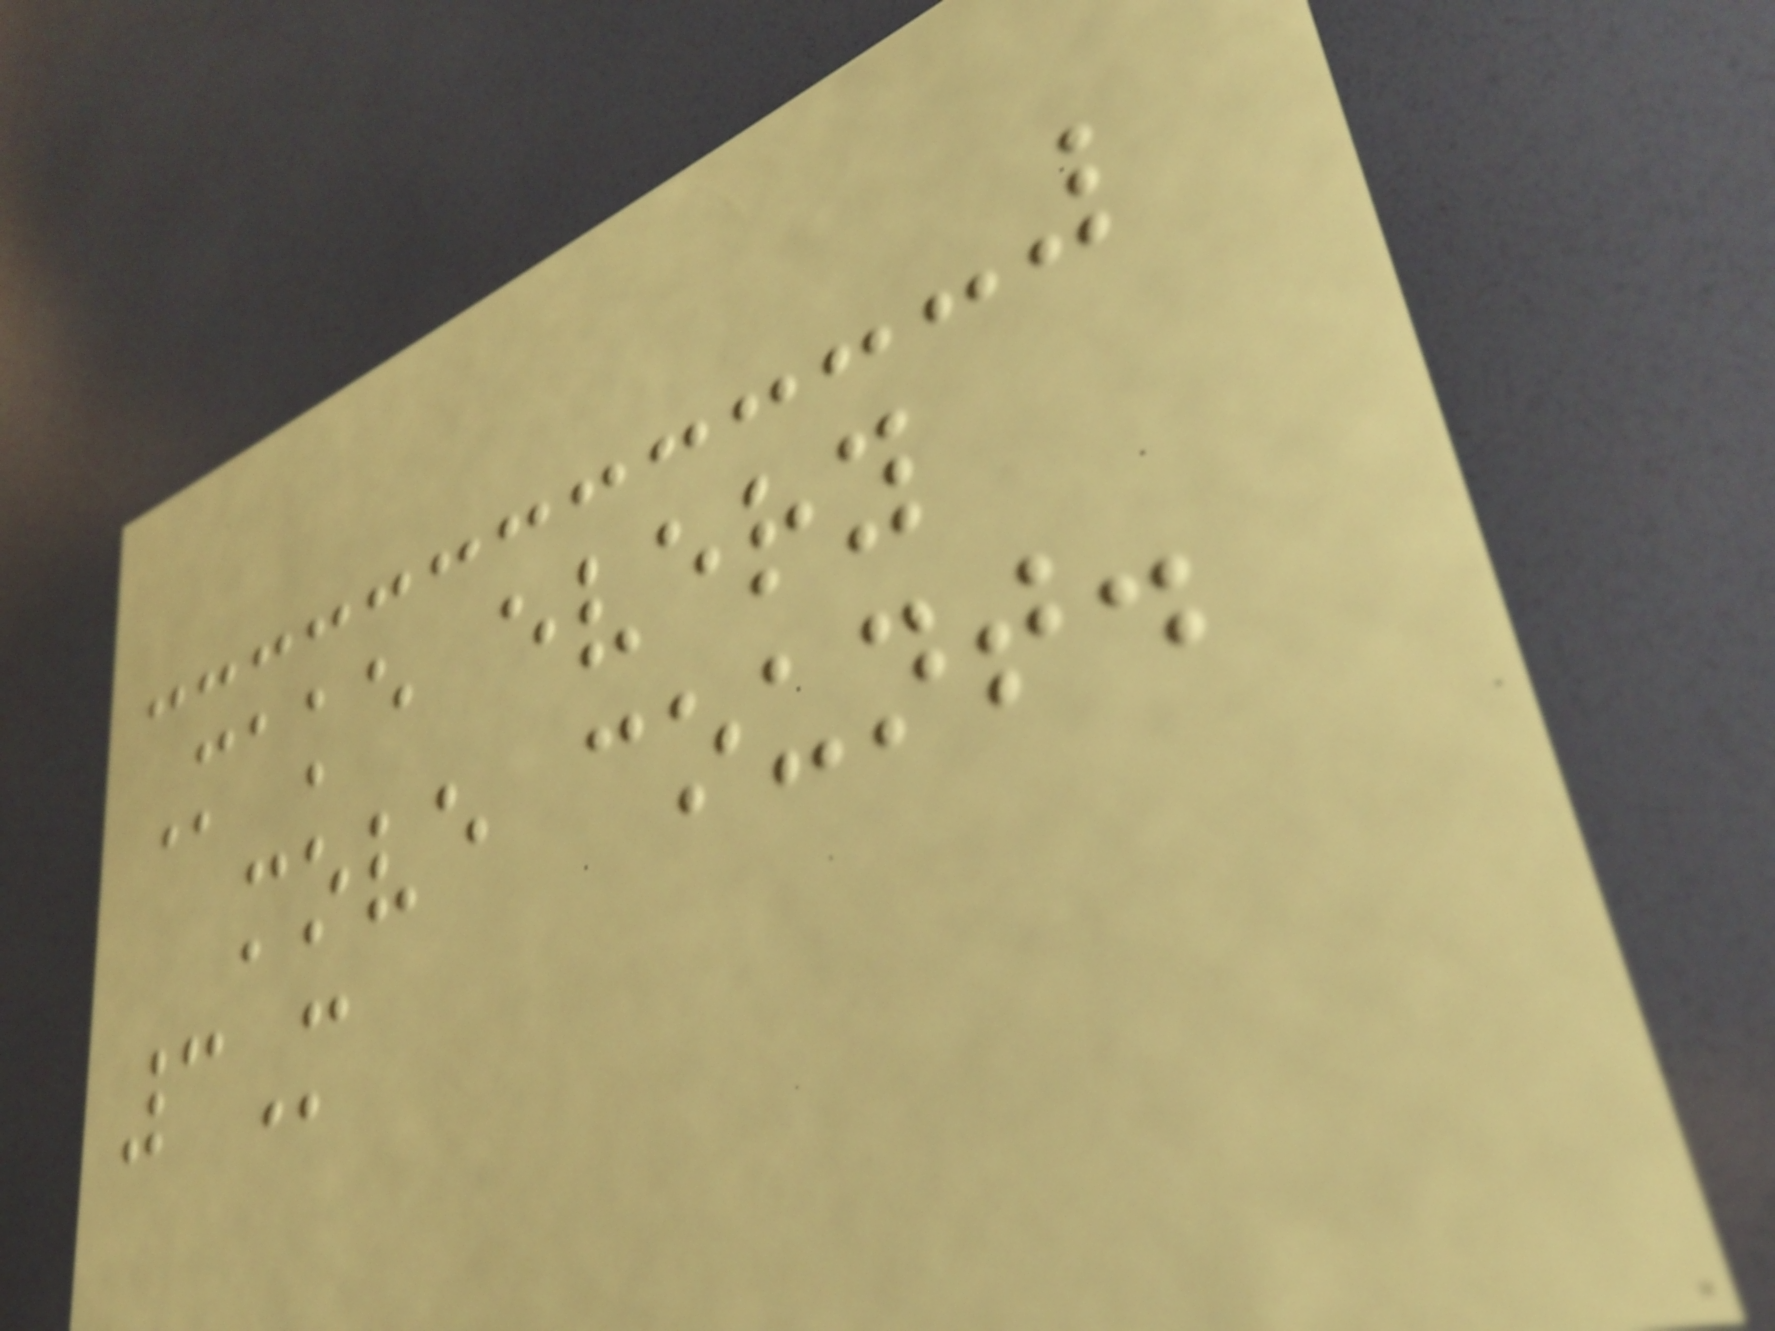Make every
move count.
3M
